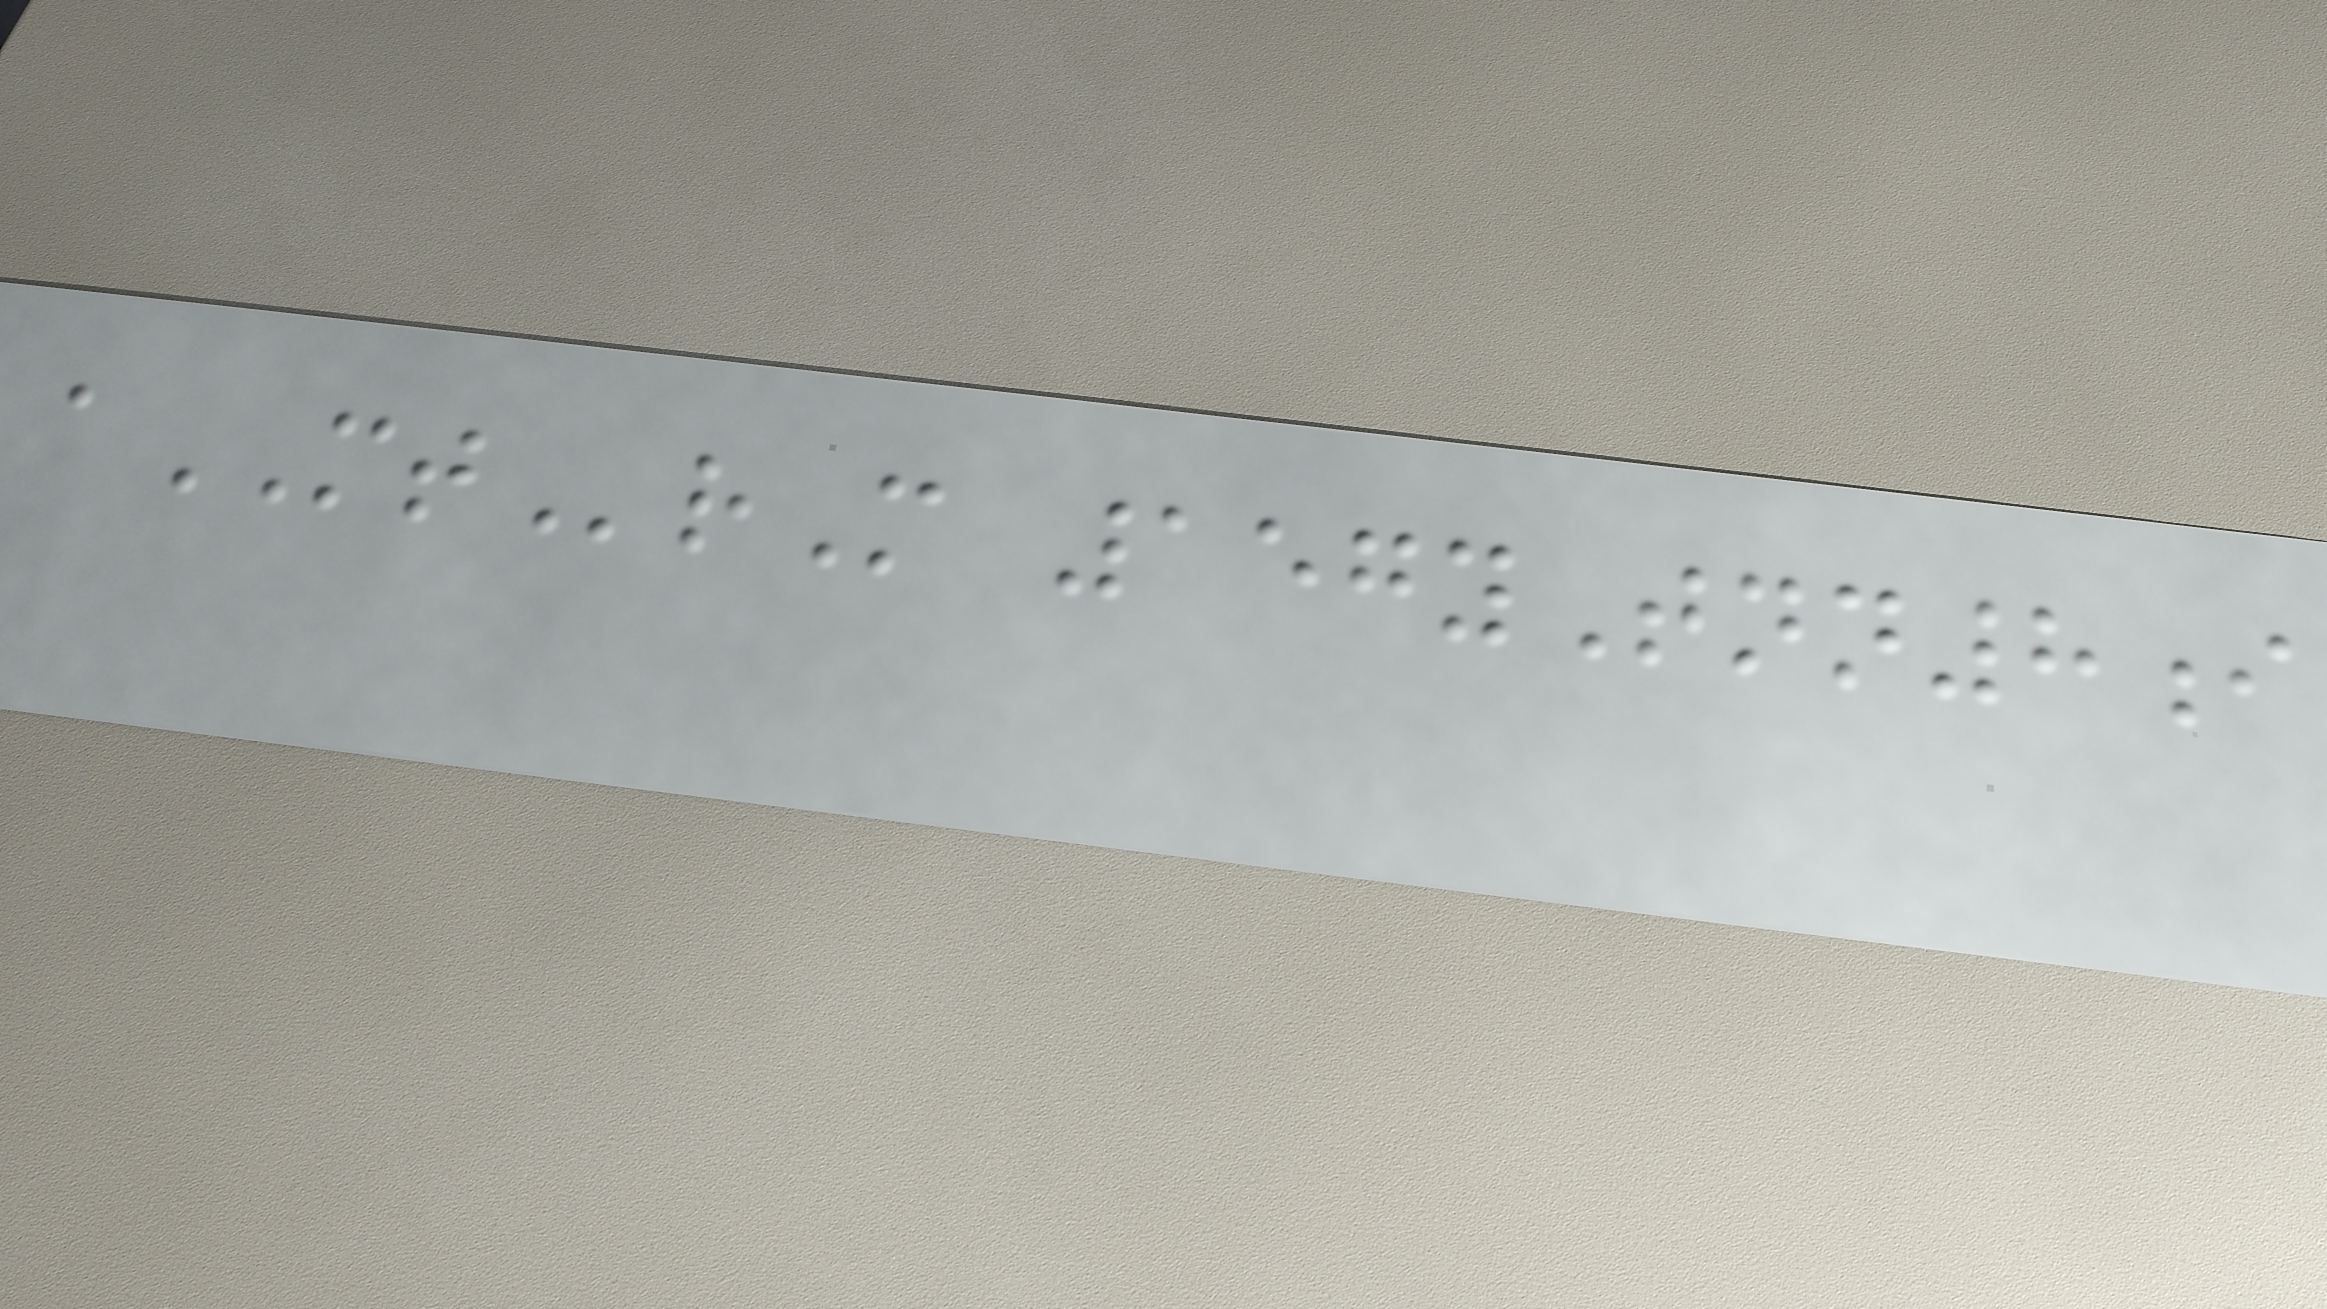aMTrM 157yTnn8i
